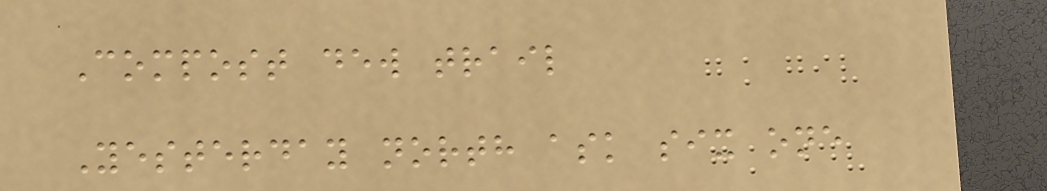Compost dew trail
Yesterday north ask six one
